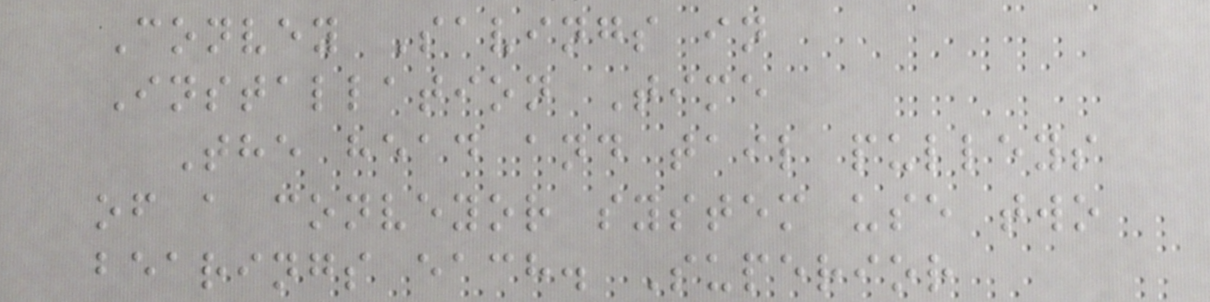Convey Savings in
Installation Time
The head and tail pulleys
of a conveyor system use two
bearings each. Superior
